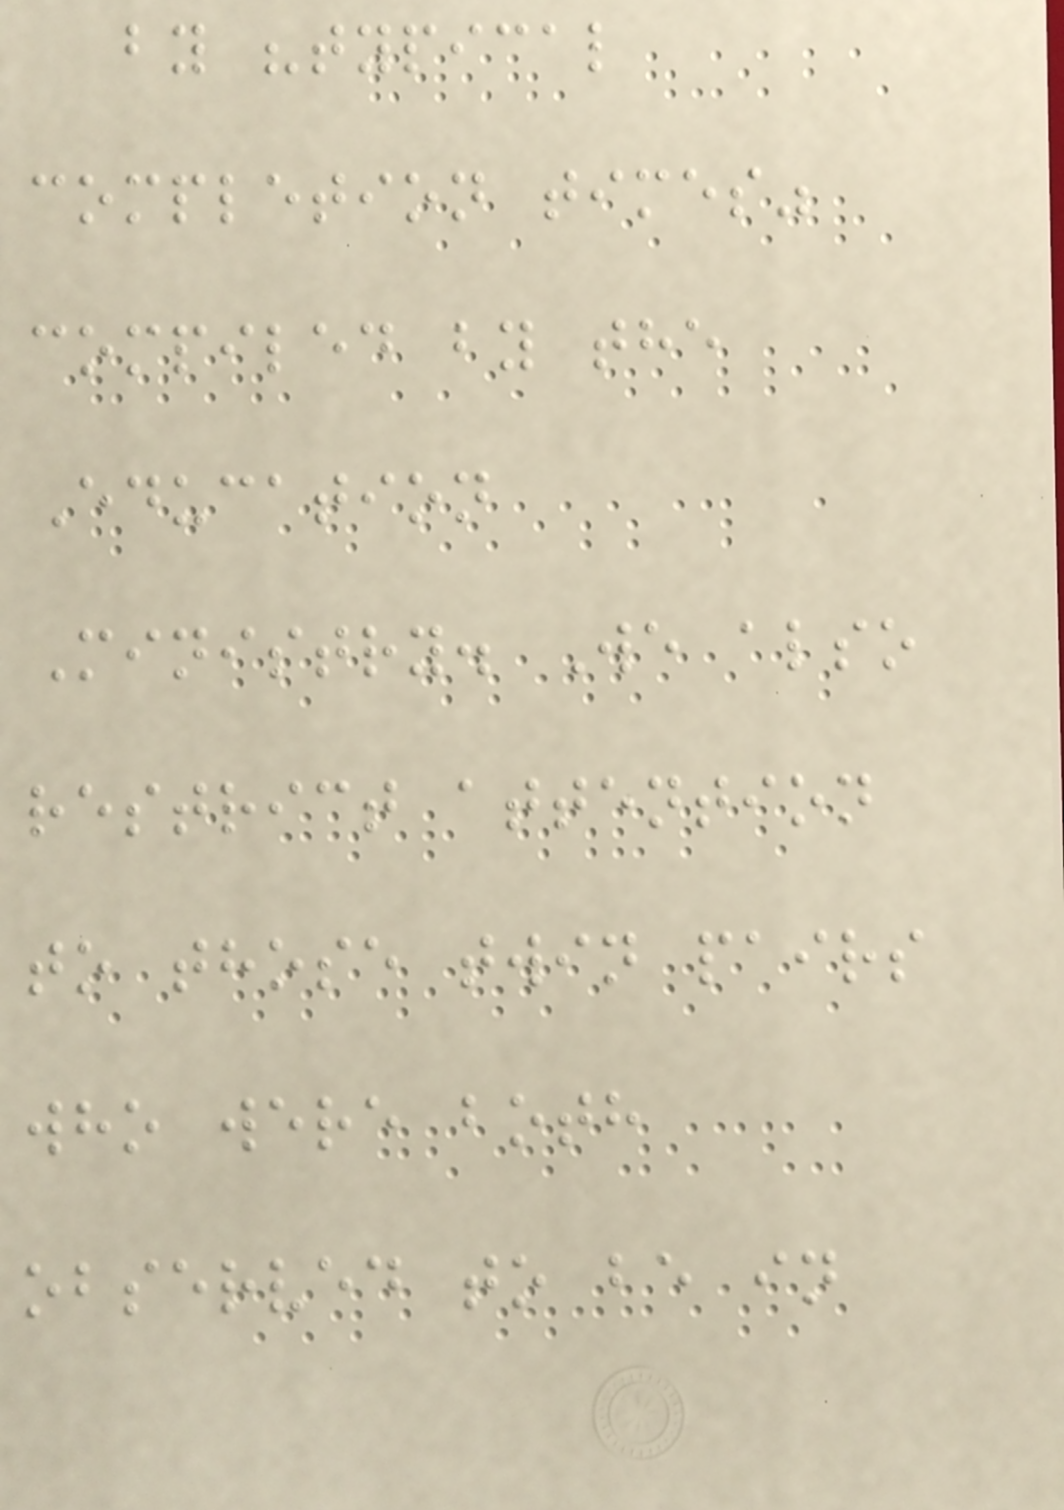by "typical
completion times"
compiled by the
Education
Ministry. We also
restrict attention
to those twin pairs
who were both
observed to be in
